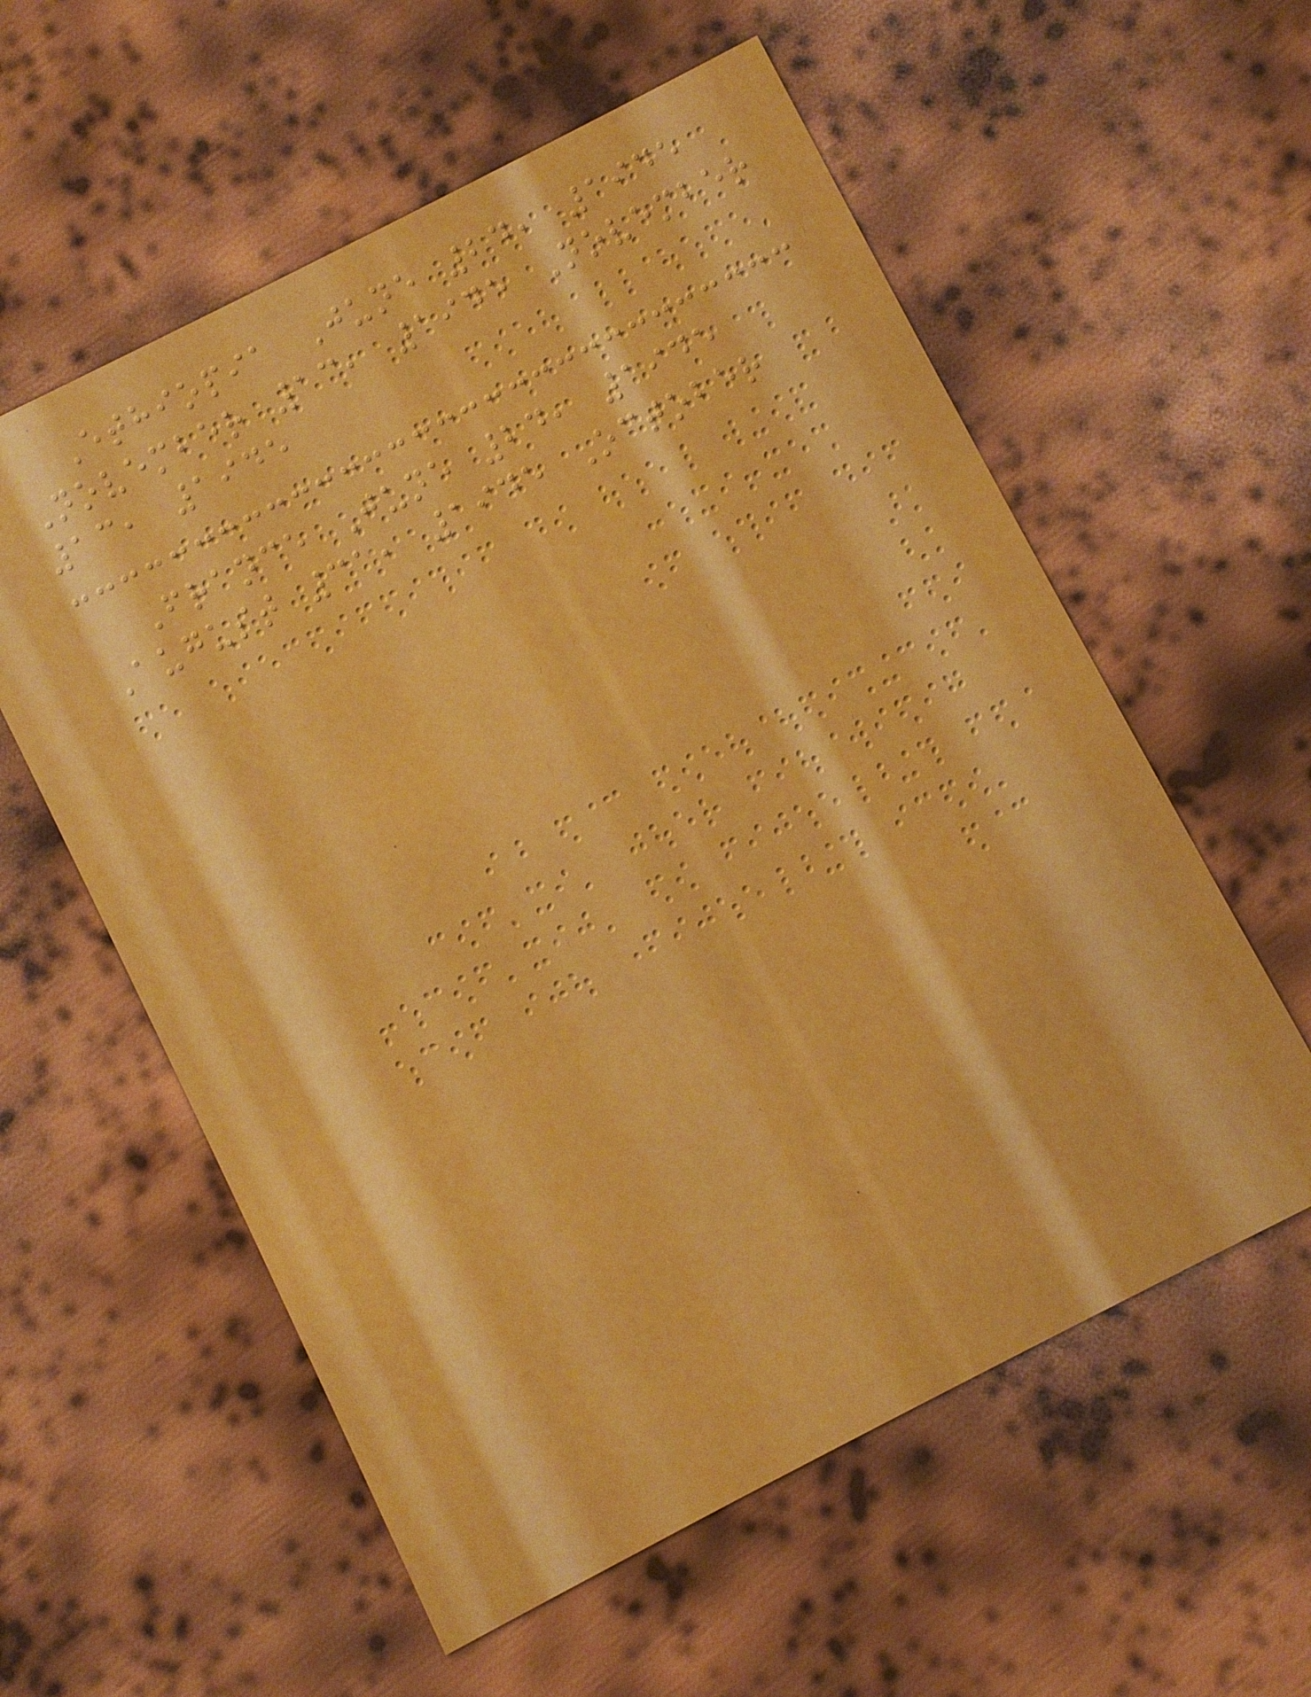Ethiopia June 24, 1945
November 13, 1945 November
13, 1945
France June 24, 1945
August 31, 1945 October
